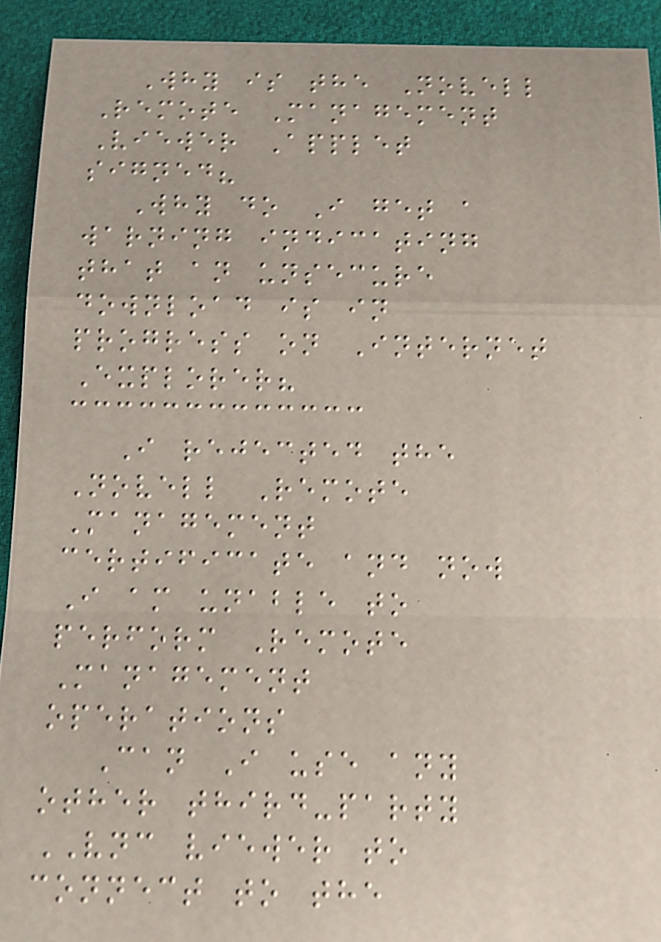Why is the Novell
Remote Management
Viewer Applet
signed?
Why do I get a
warning indicating
that an unsecure
download is in
progress on Internet
Explorer?
I rejected the
Novell Remote
Management
certificate and now
I am unable to
perform Remote
Management
operations
Can I use any
other third-party
VNC viewer to
connect to the
